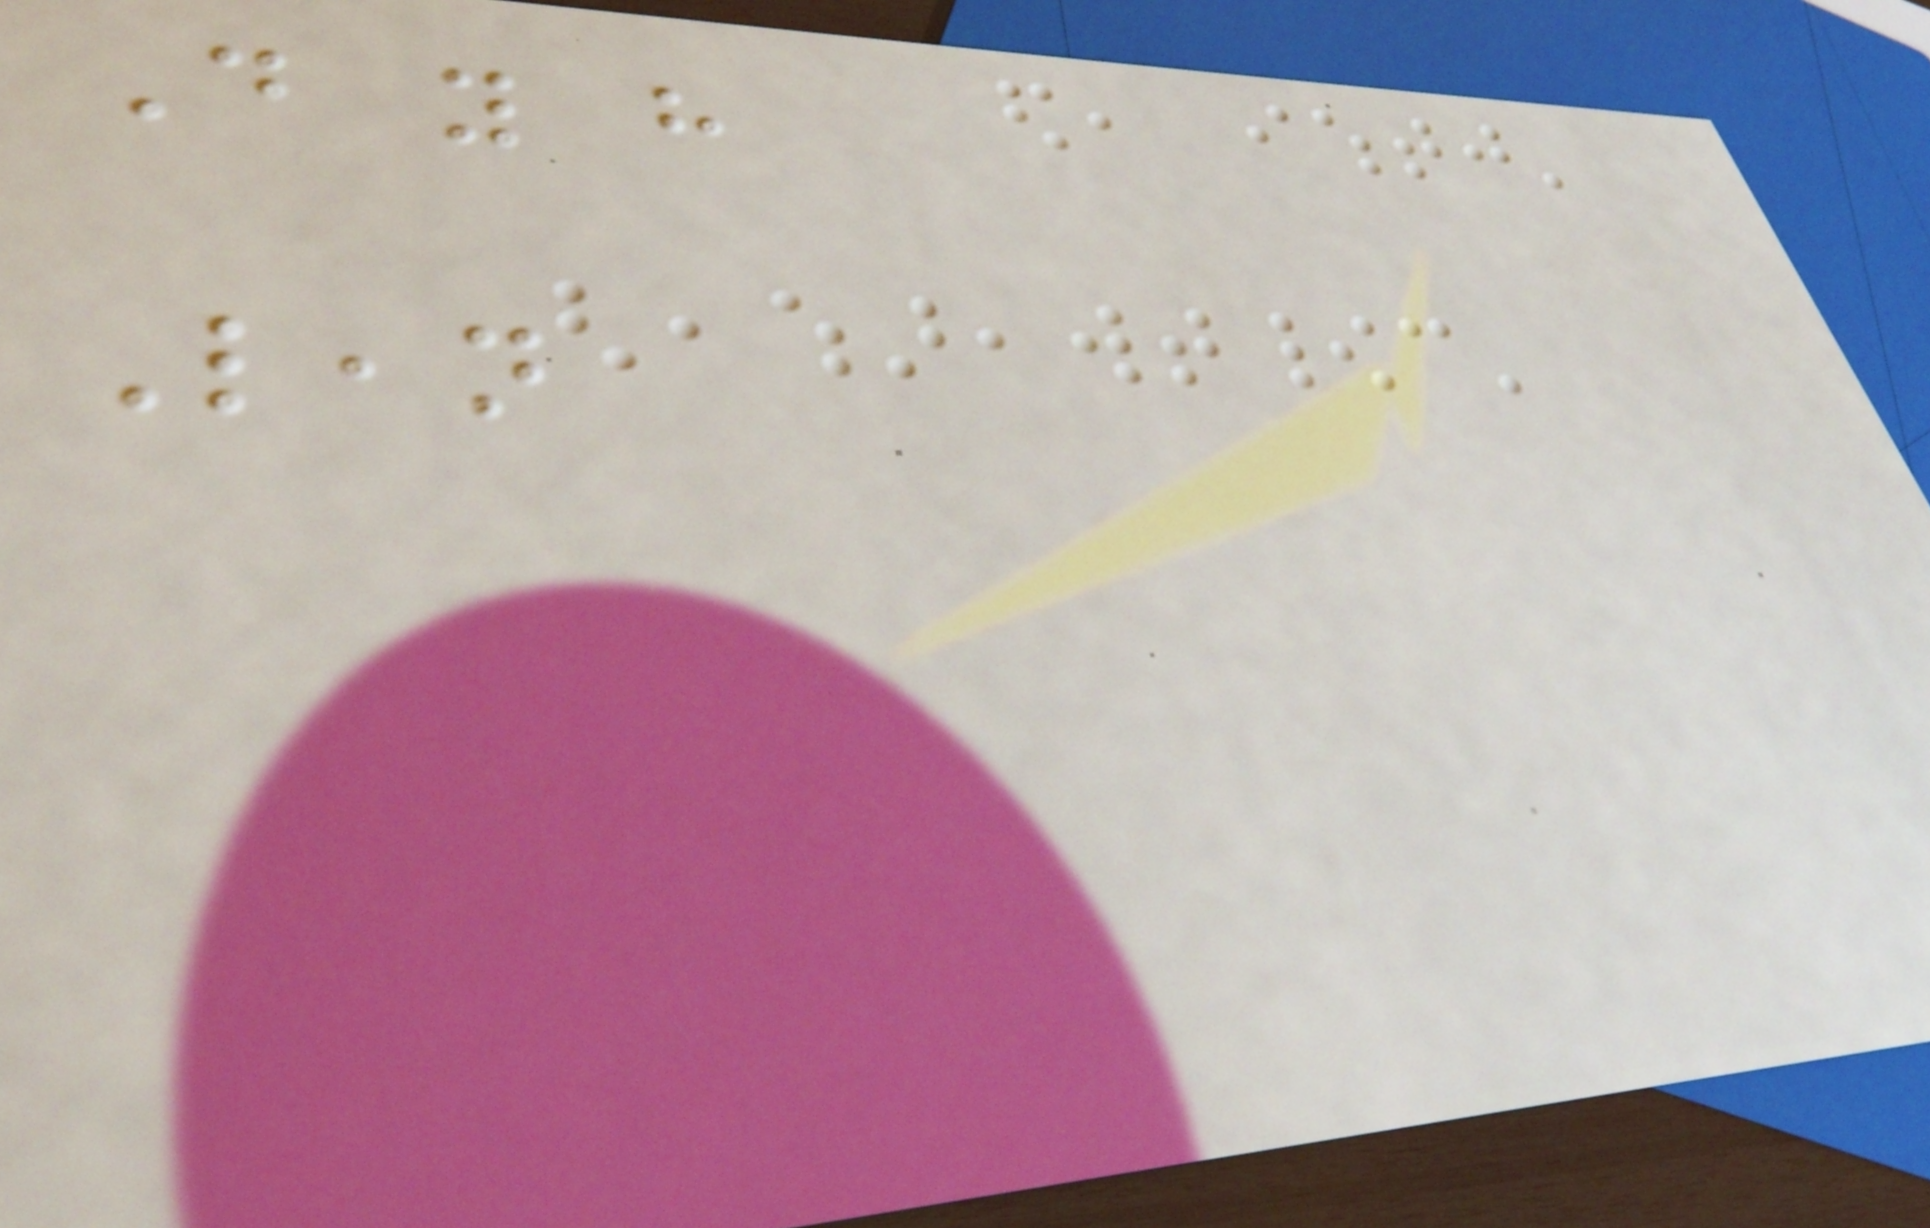Do you have
Lean
